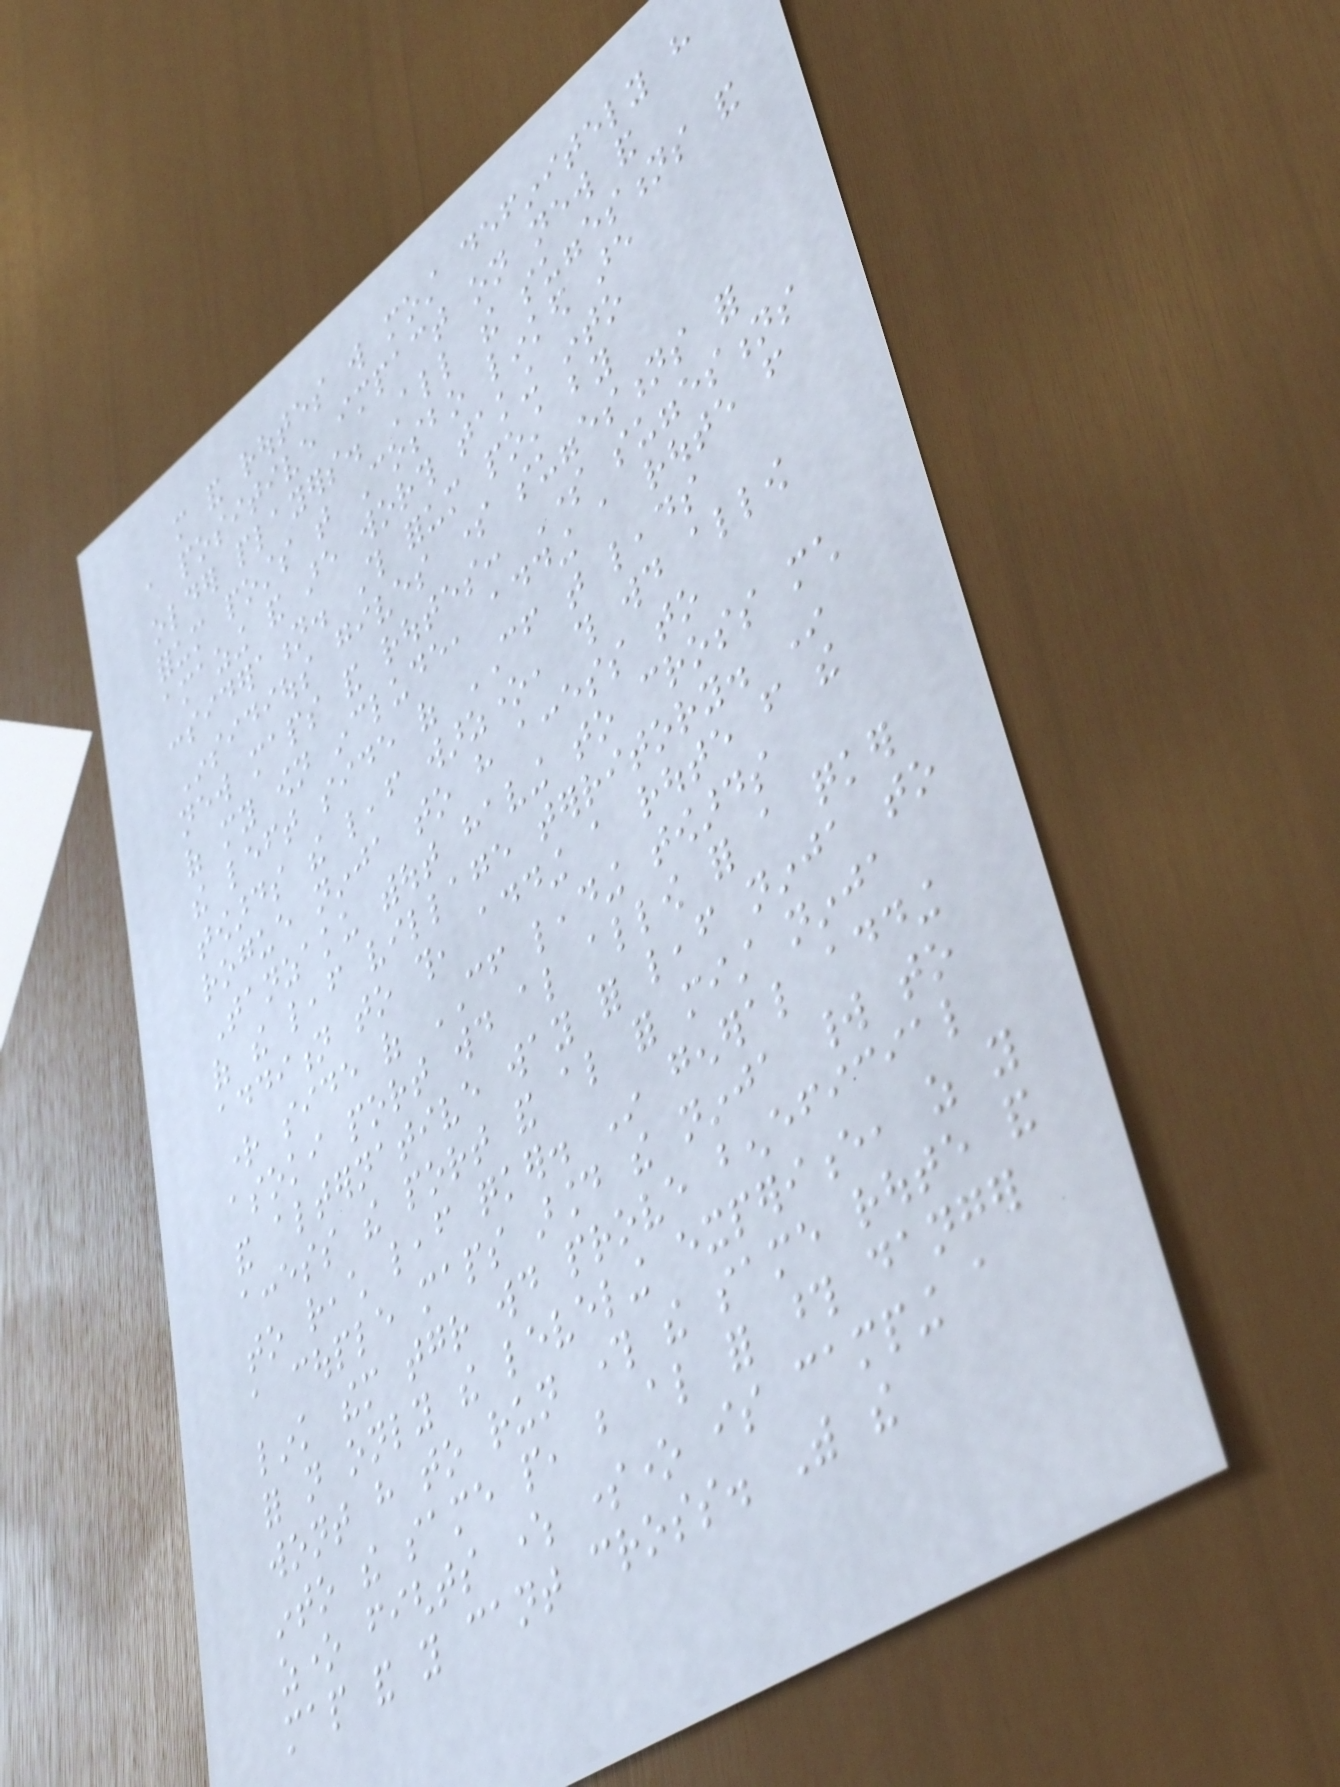more and routes will most definitely have
a positive impact on new and
older players. All the suggestions and
forum posts that Cosbo linked are
amazing and are worth taking into
consideration. This forum post by
Insidious gives some suggestions for
new maps and routes: Some suggestions
of my own include, adding a route from
the left side of CF that leads
towards the leaf warzone, this would allow
rogue ninja to have access to
Tanzaku without having to cross much
of the leaf village territory. In
addition to this, adding a route from the
right side of CF leading towards
asoki port would also allow for a quicker
and alternative way for leaf ninja to
access the port and also for mist ninja
to reach leaf quicker. In general adding
a couple maps around the ninja world to
link them together would prove beneficial
for not only the leveling experience, as you
wont have to run through the same route and
into the same people, but also for those danger
zone fights where someone is camping a
map and you cant cross. With the
